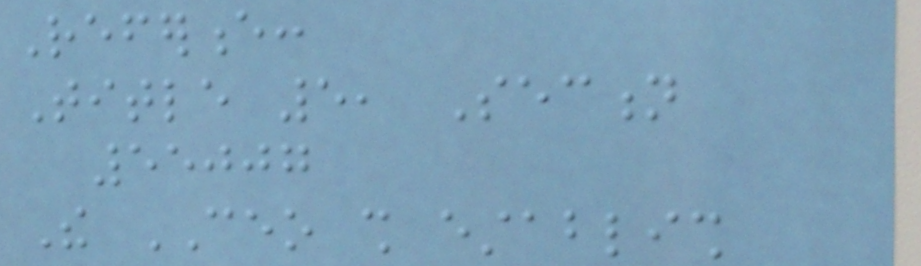Reference:
Title 5, Section
55007
The CEO shall establish
